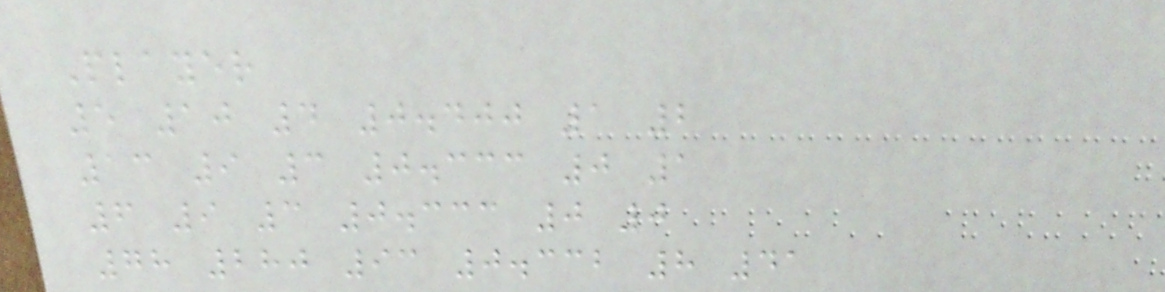Player
5 10 4 0.400 1 2
13 9 3 0.333 0 1
6 9 3 0.333 0 0
78 280 93 0.332 8 41
